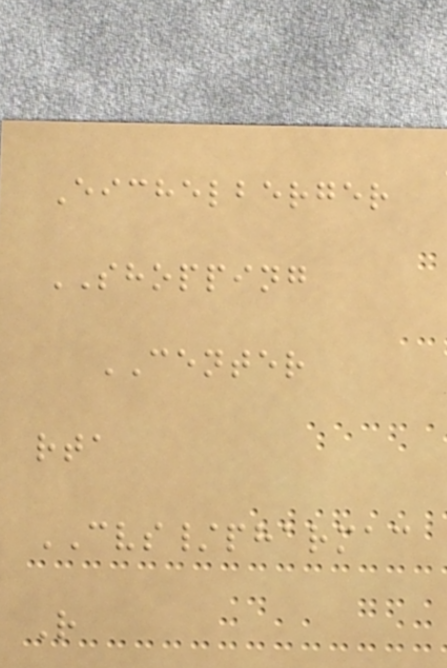Eichelberger
SHOPPING
CENTER
rta
CVS/pharmac
R
